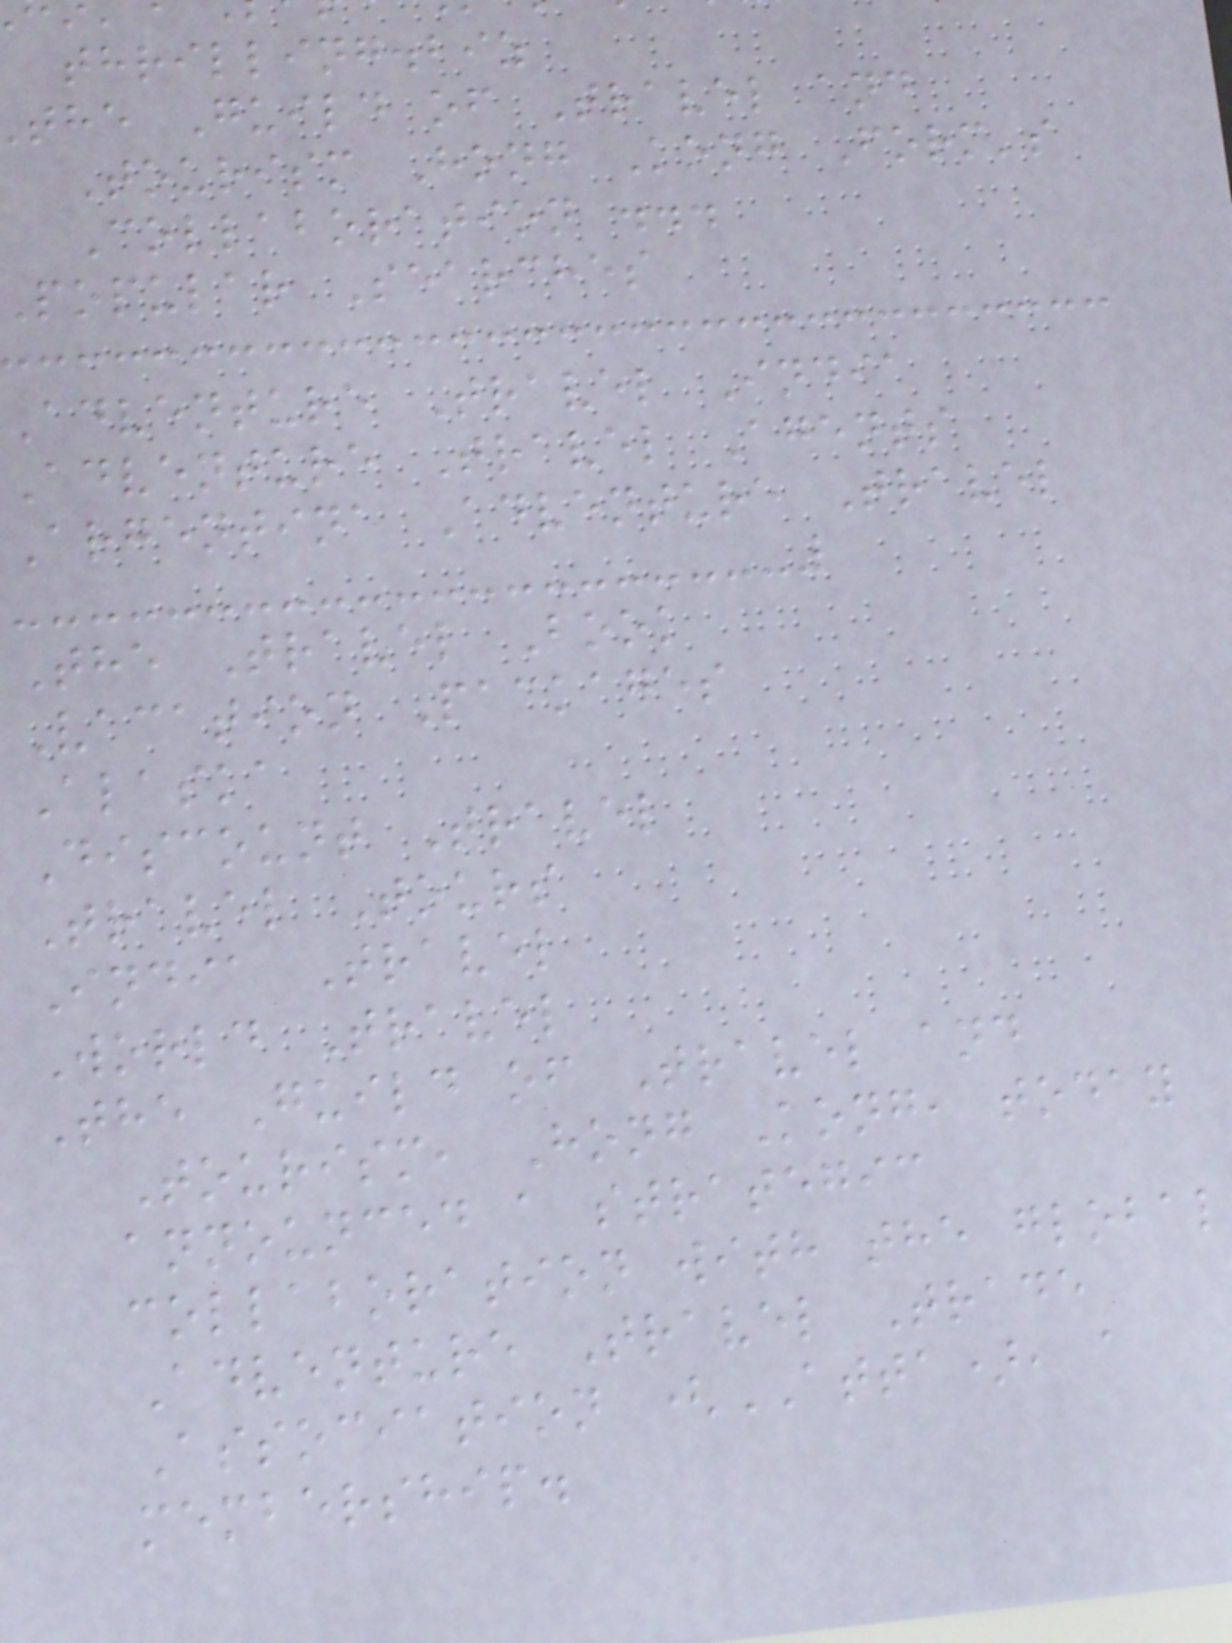thrilling.biz
the Guild of Travel and
Tourism Hong Kong Form's
Collaboration ...
popular Searches
Adventure Travel India
Adventure Travel Agents
Argentina Adventure Travel
The Travel Book
Vacation Packages
Alaska
Discount Travel
Travel Tours
India Travel
World Travel
The Guild of Travel and
Tourism, Hong Kong, today
announced a strategic
collaboration with the global
Adventure Travel Trade
Association (ATTA), a
membership.
